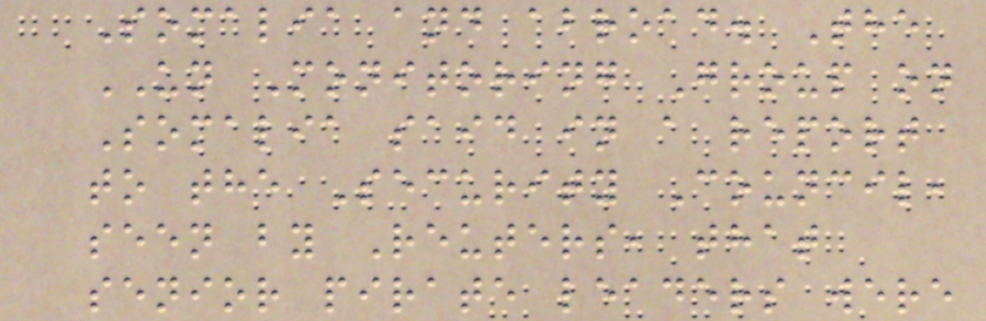Somalia and abroad. The
UN Monitoring Group on
Somalia said in a report
to the Security Council,
seen by Reuters, that
senior pirate leaders were
